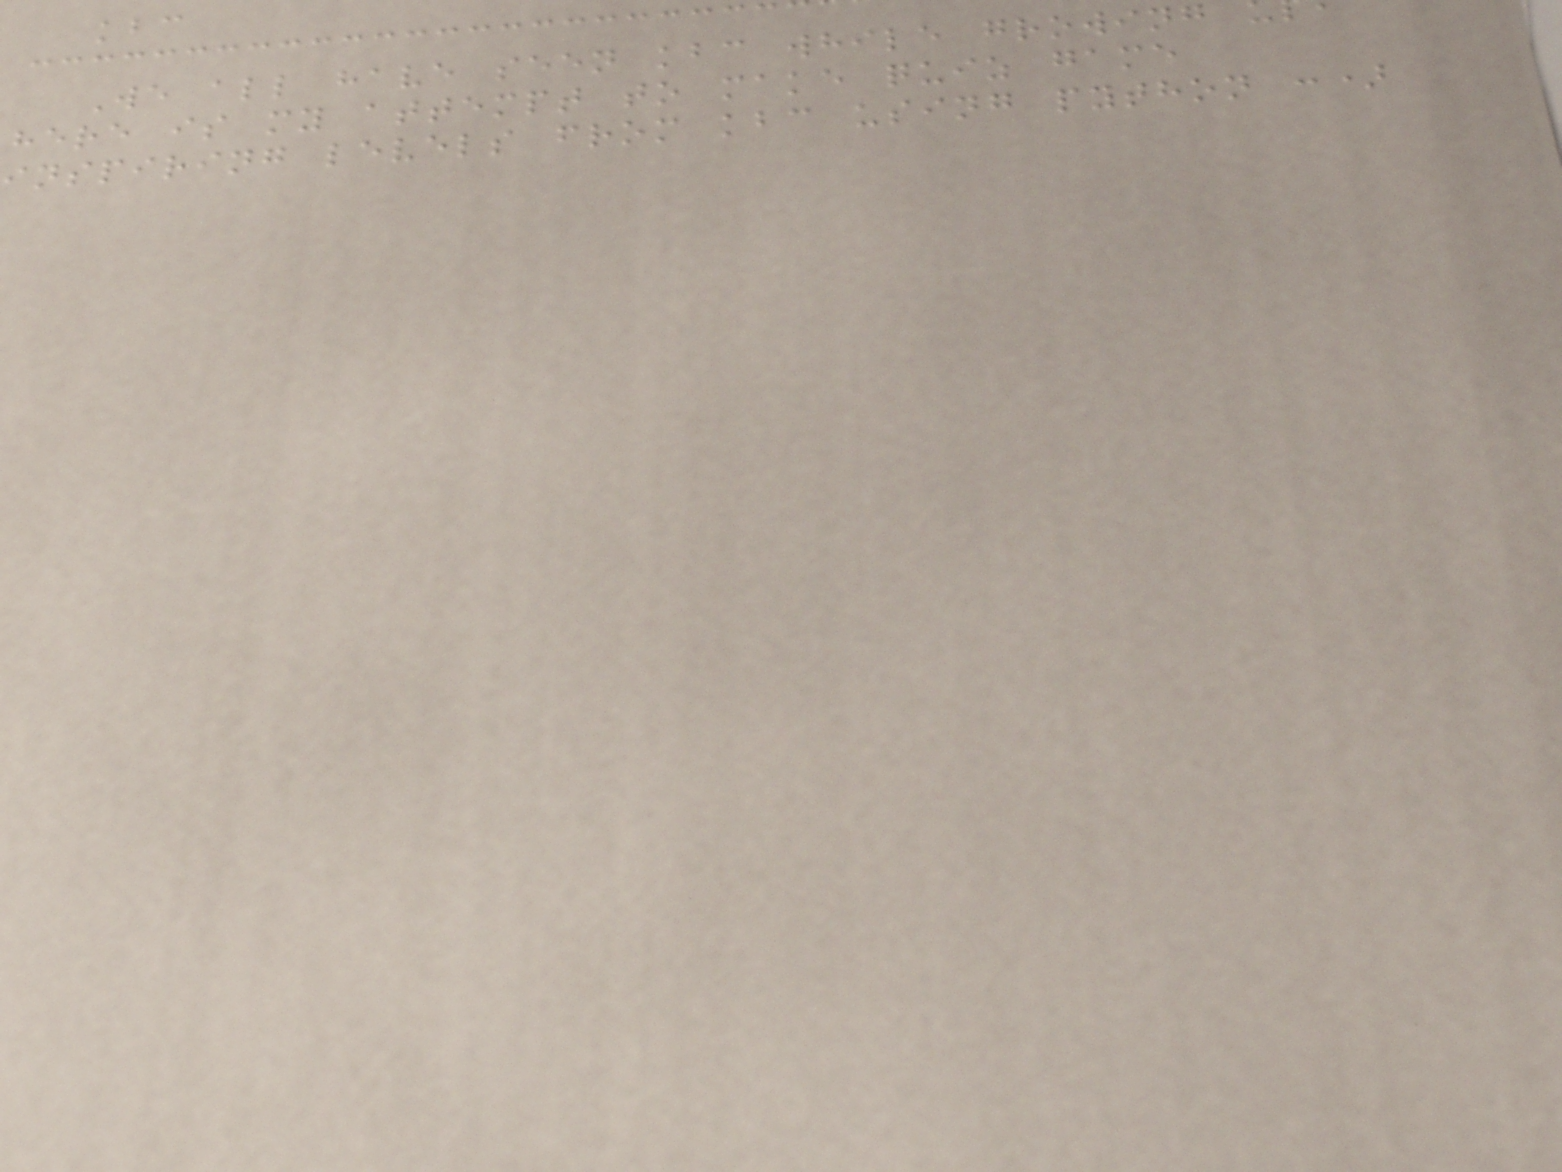kbc
We all have seen kbc while growing
here is my attempt to make quiz game
inspiring levels from kbc using python :)
